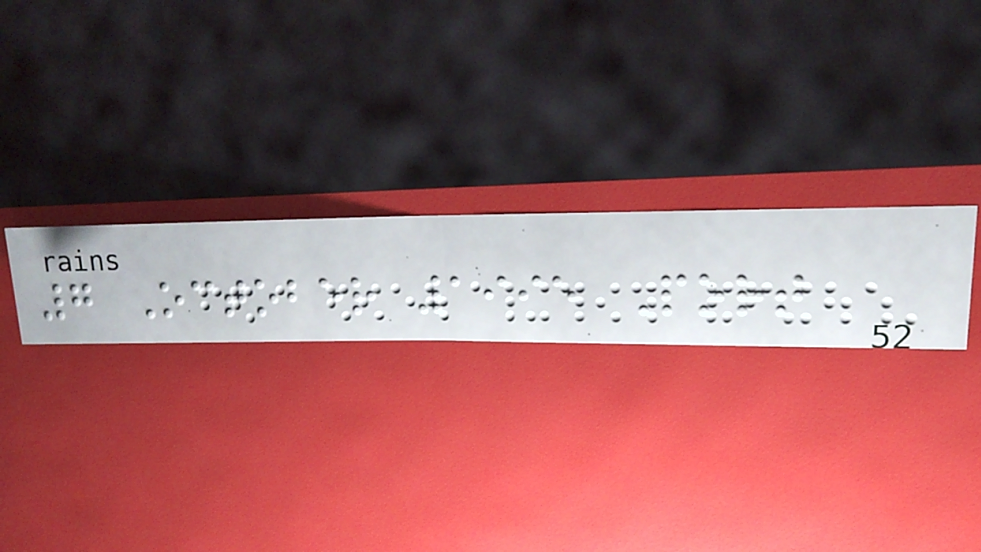7 October 1995 Port
